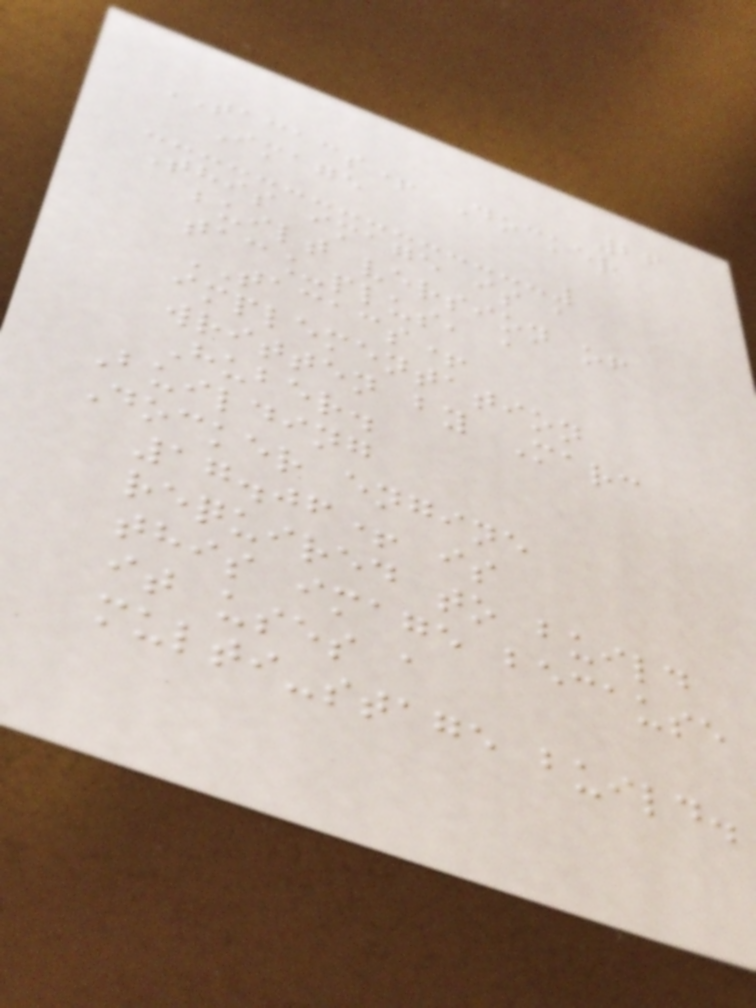26
TACACS+ Docker
Image
This image is a
built version of
tac_plus, a
TACACS+
implementation
written by Marc
Huber.
Building
Docker engine
17.06+ is
required to build
this image because
it uses a
multi-stage build.
